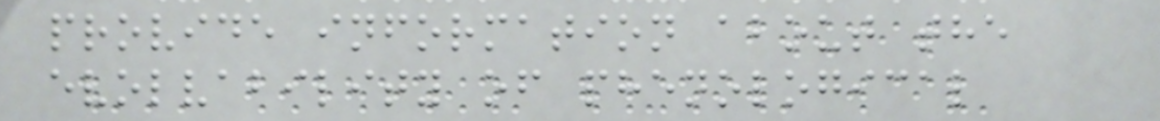provide information about the
evolvability of phenological
